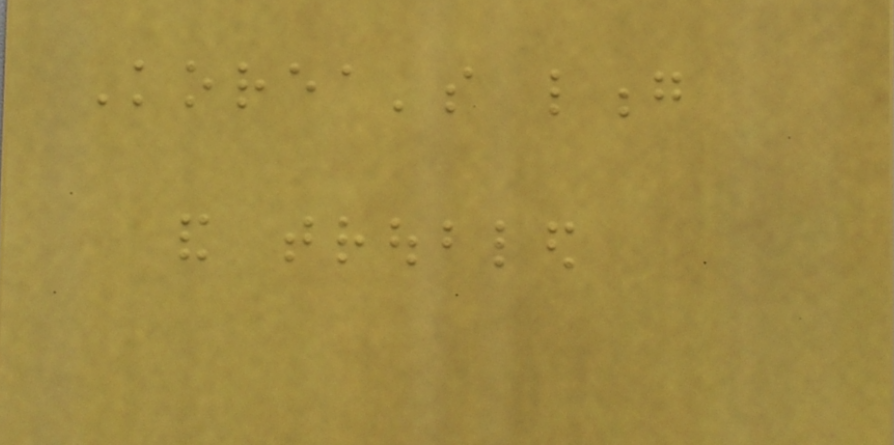Korea's long
and troubled
